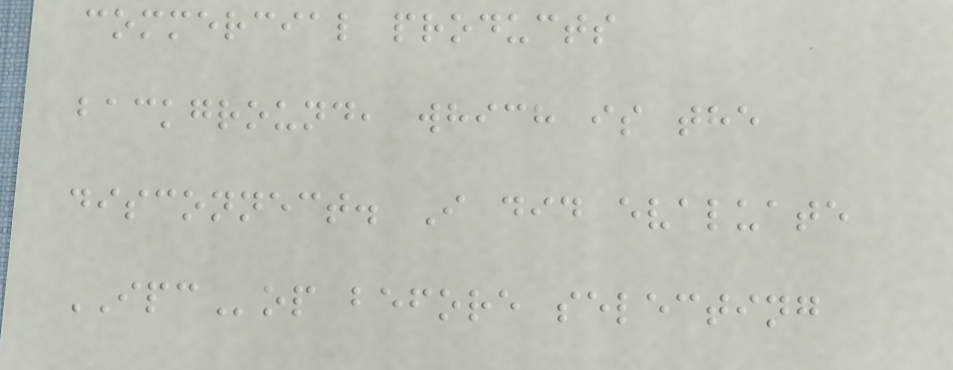commercial products
background, which is the
disconnect. I did evaluate
IPCop before selecting
